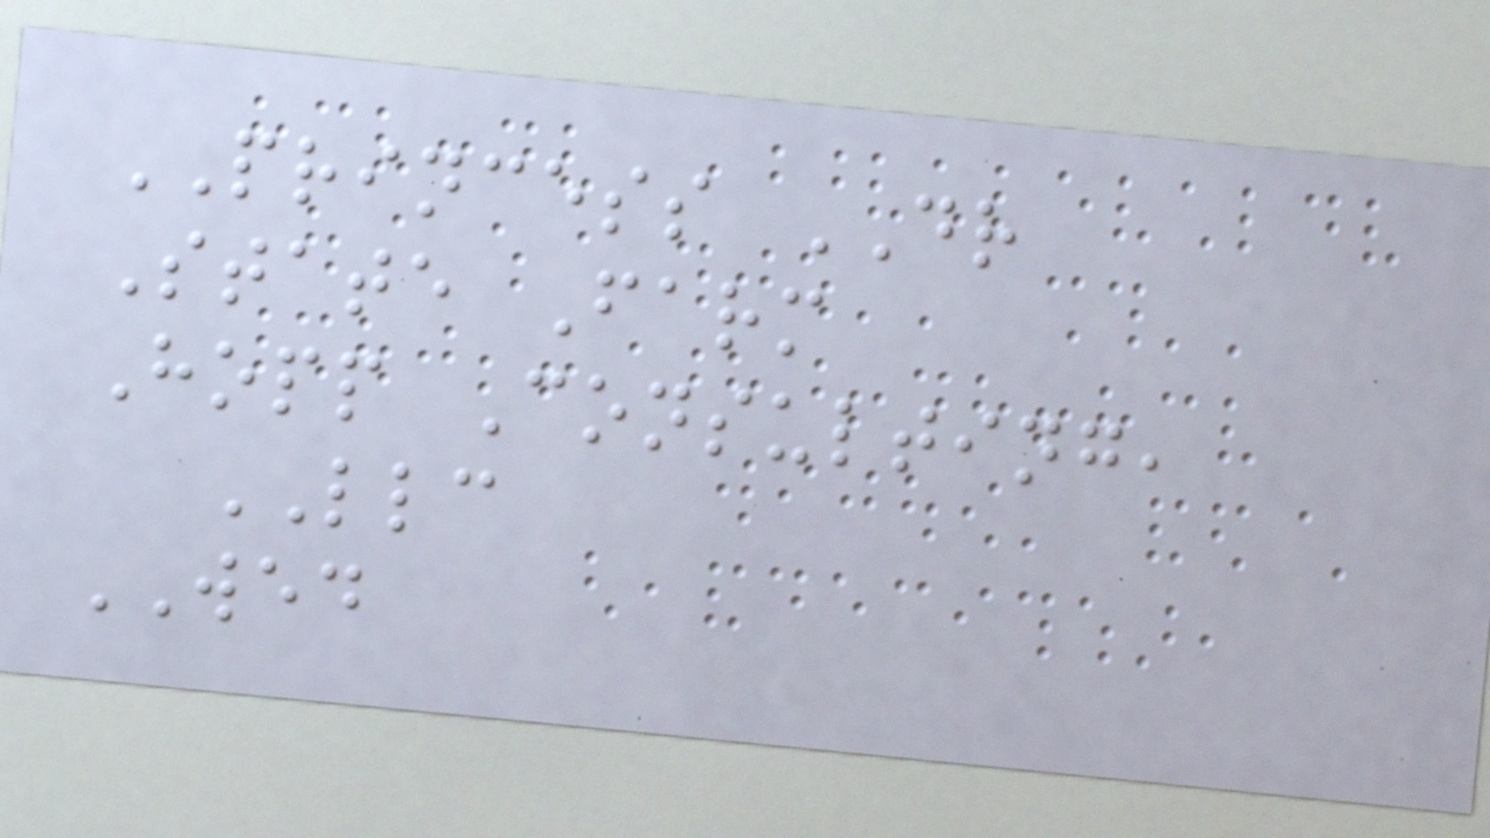PRINCESS DR
State Farm
Hopp Consulting,
LLC
WED
